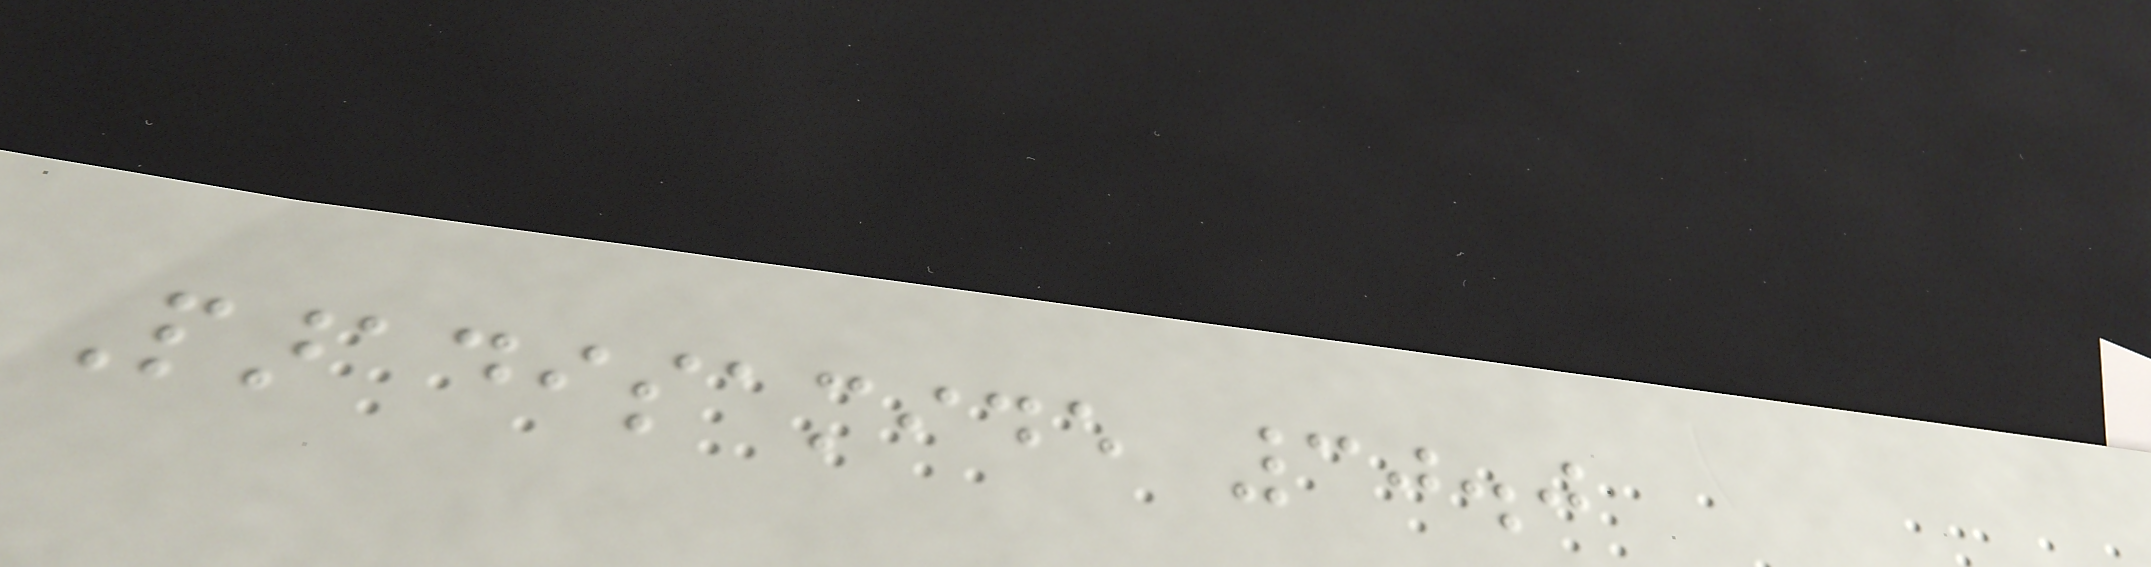Paradisamide 30.0
